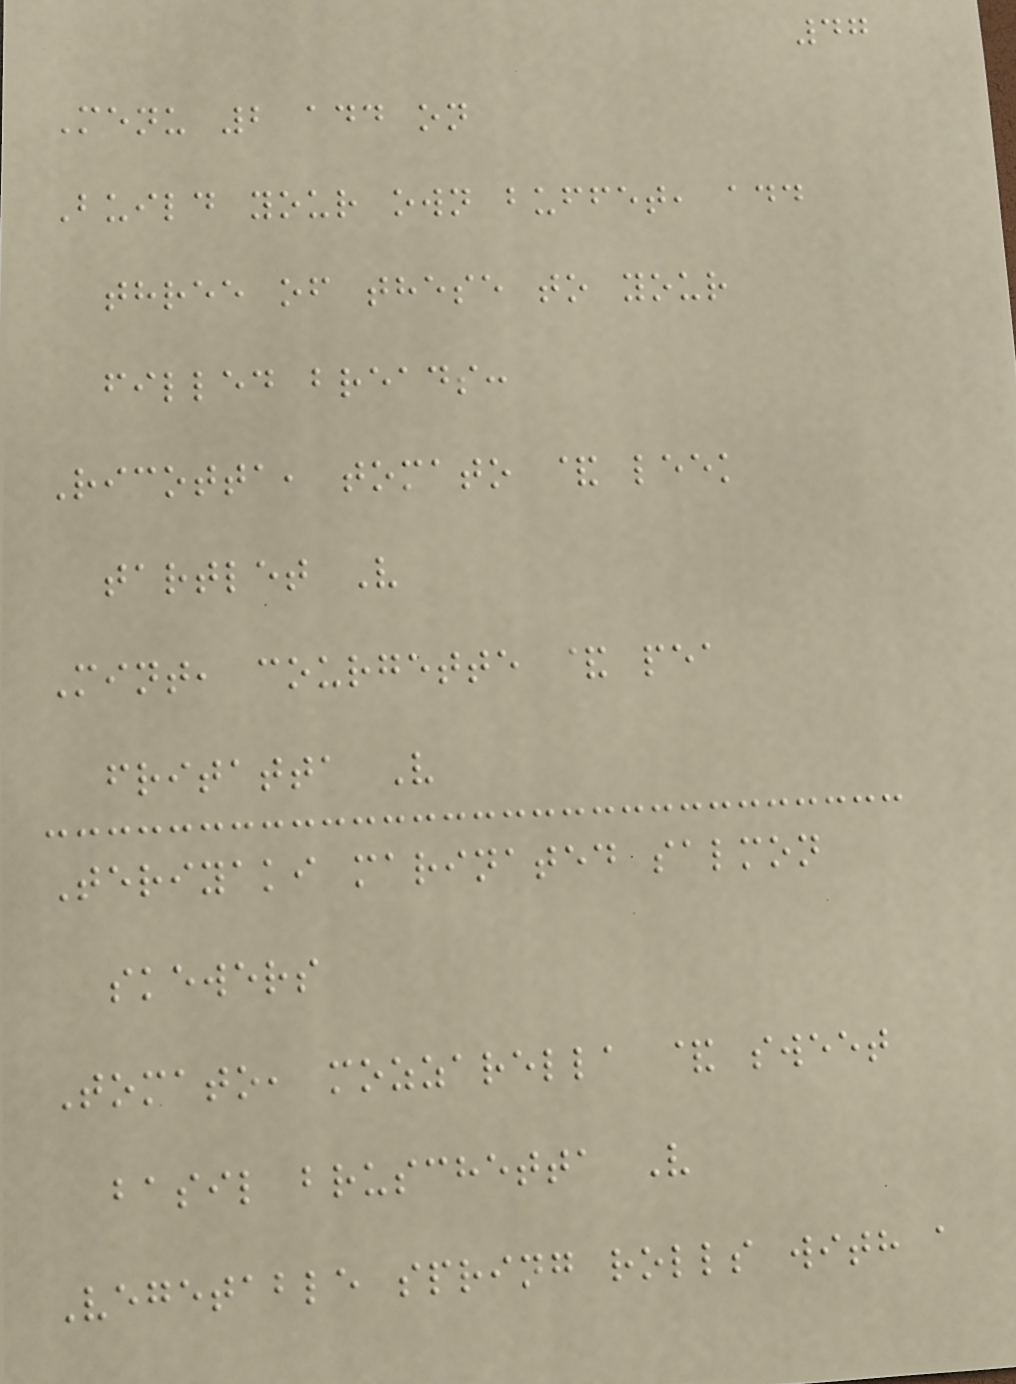47
Menu 2 add on
Build your own buffet, add
three of these to your
filled breads:
Ricotta, tomato & leek
tartlet V
Mint, courgette & pea
fritatta V
Teriyaki marinated salmon
skewers
Tomato, mozzarella & sweet
basil bruschetta V
Vegetable spring rolls with a
